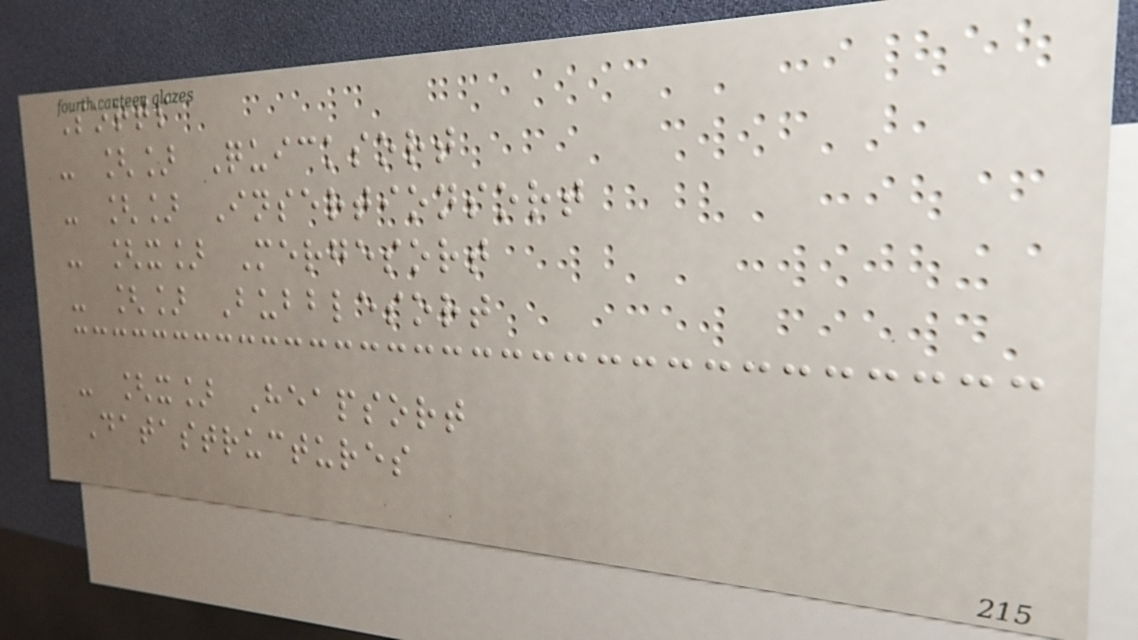Sorts
- [] Quicksort
- [] Insertionsort
- [x] Mergesort
- [] Bubblesort
- [x] Heapsort
Datastructures
